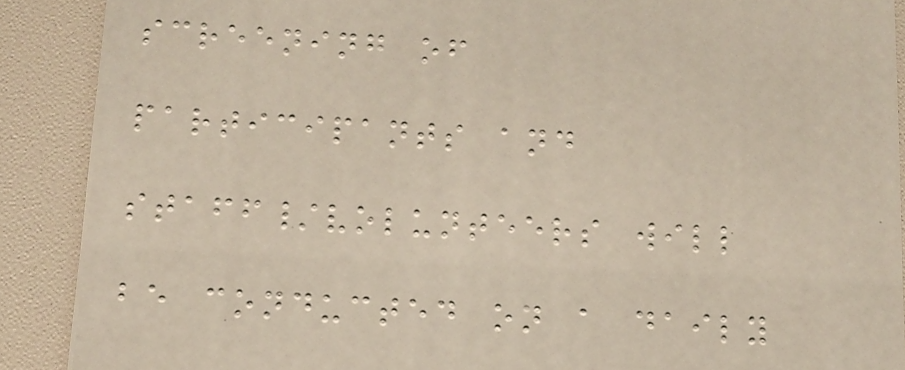screening of
participants and
staff/volunteers will
be conducted on a daily
